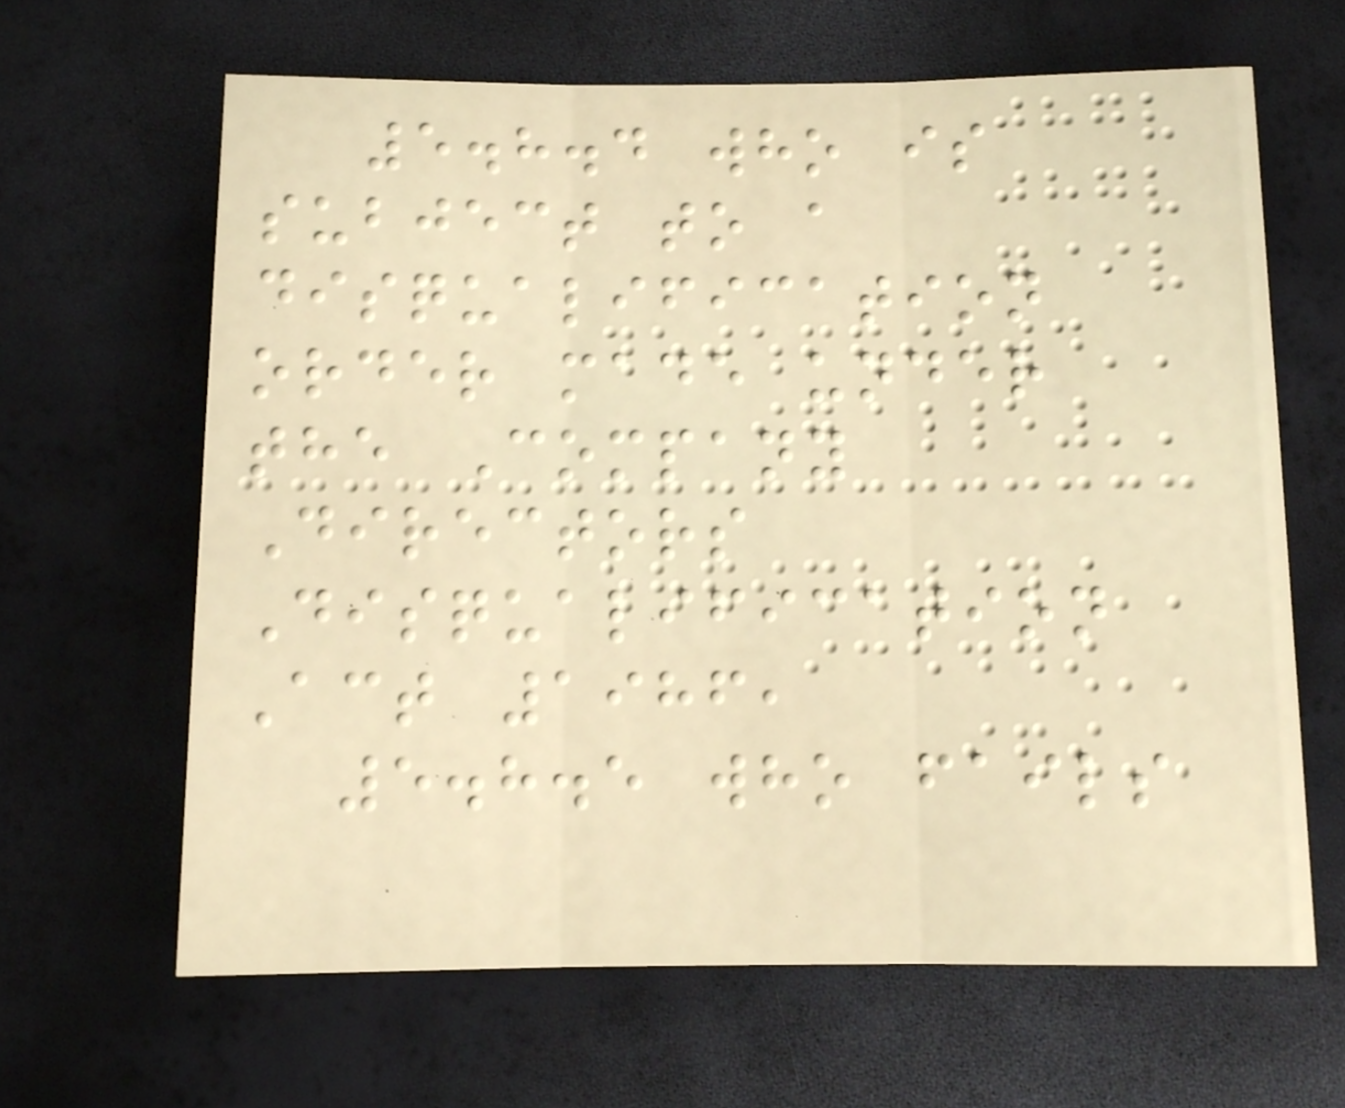5.8.4 who is
subject to a
disqualification
order made under
the Company
Directors
Disqualification
Act 1986,
5.8.5 who fails
